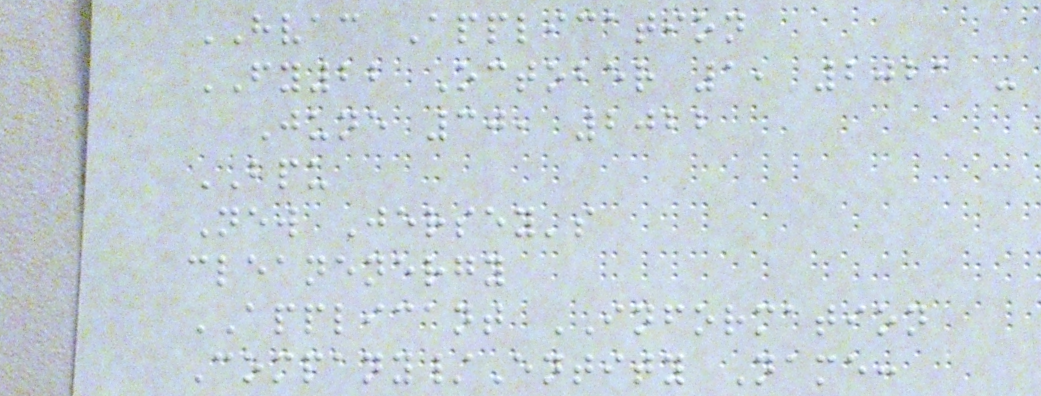HVAC Application
FY22 October 1, 2021 -
June 30, 2022
BPU
New Jersey's
cleanenergy
APPLICANT INFORMATION
Company/Entity Name:
